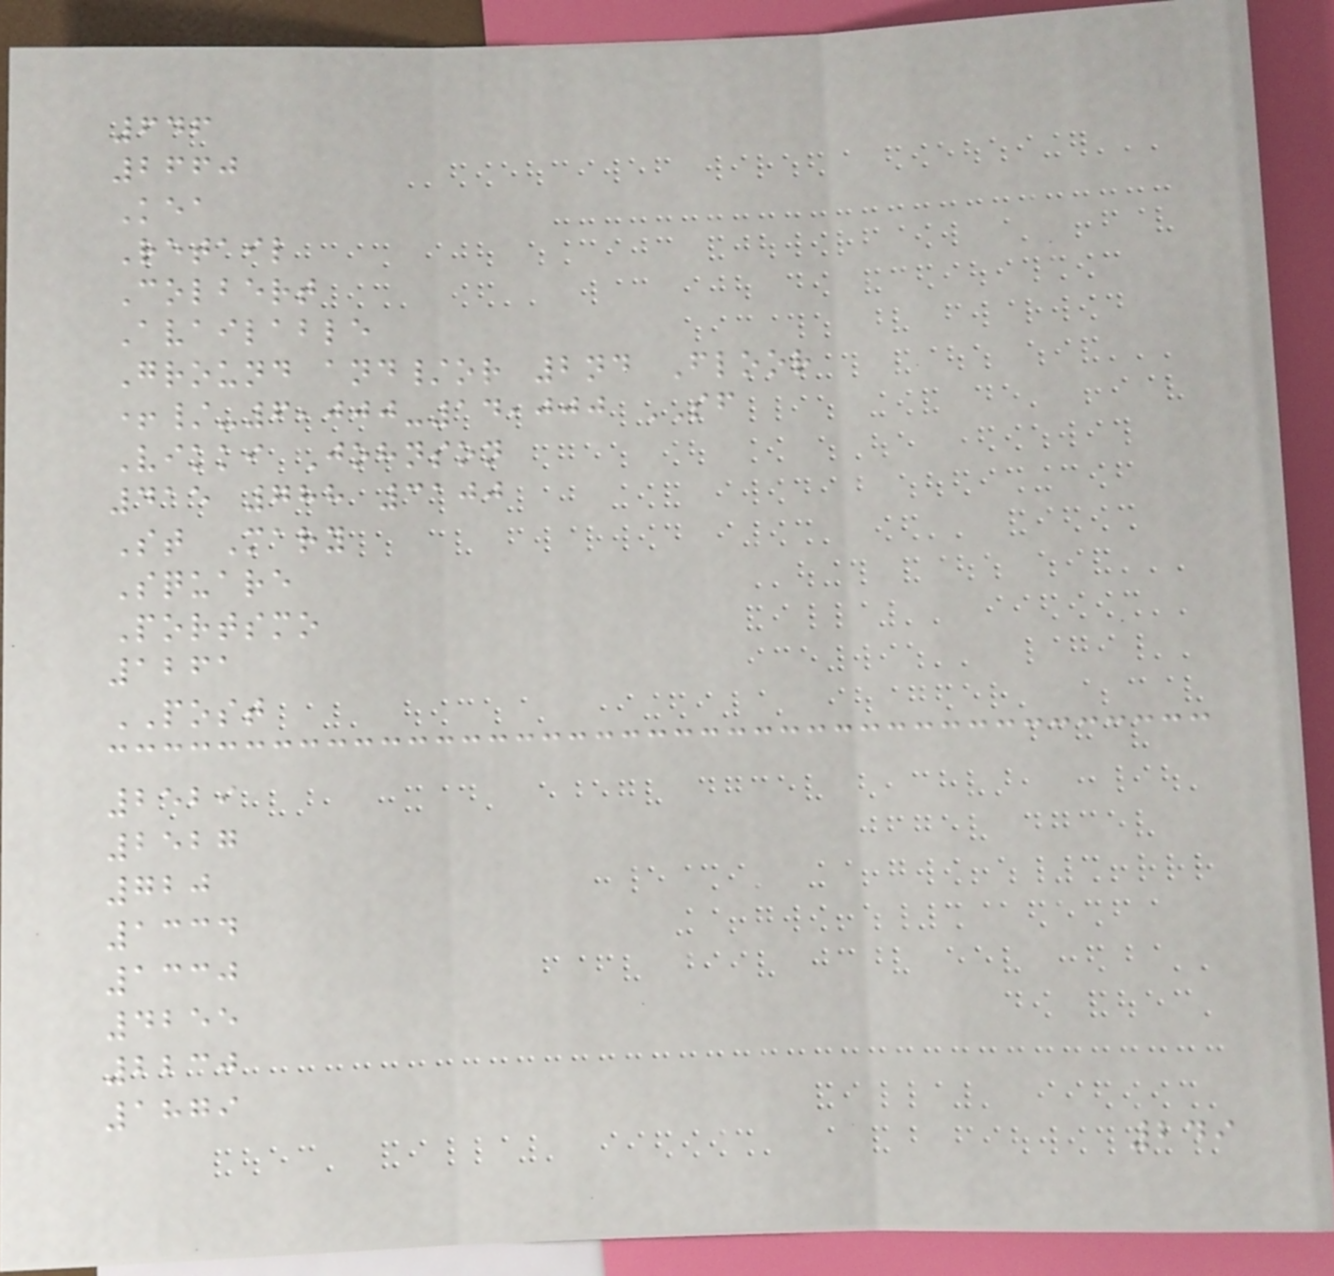646
2660
Kea
Retail
Colbert
Available
Ground and/or 2nd Floor
+/-6,000-14,000 SF
Vikki Johnson
415 788 3100
St Mary
Square
Portsmo
1261
POST
2529
2527
720
1334
1330
4255
2230
1879
249
